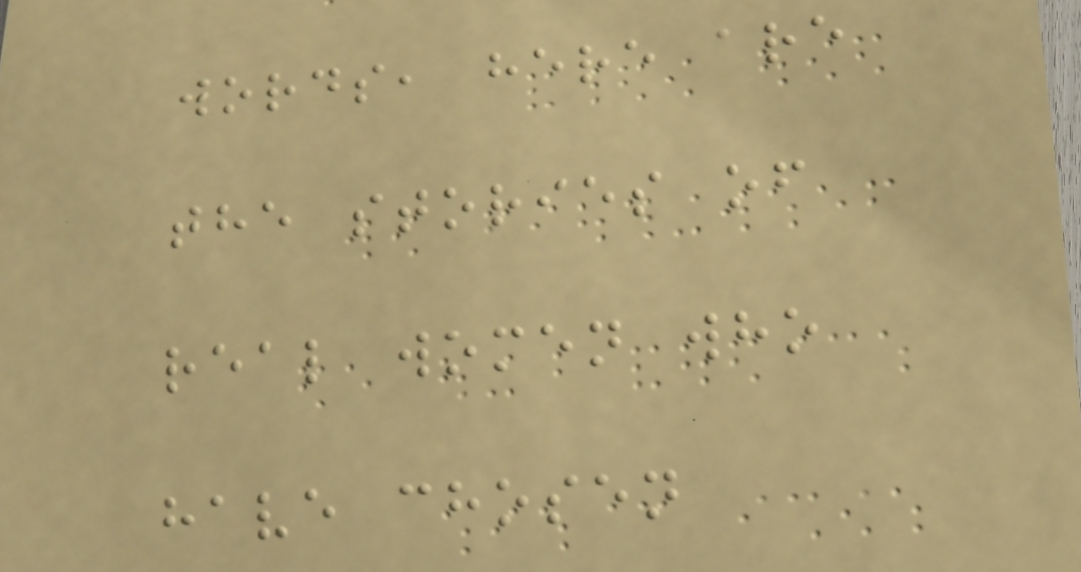words, here are
the stories of
real women who
have chosen
